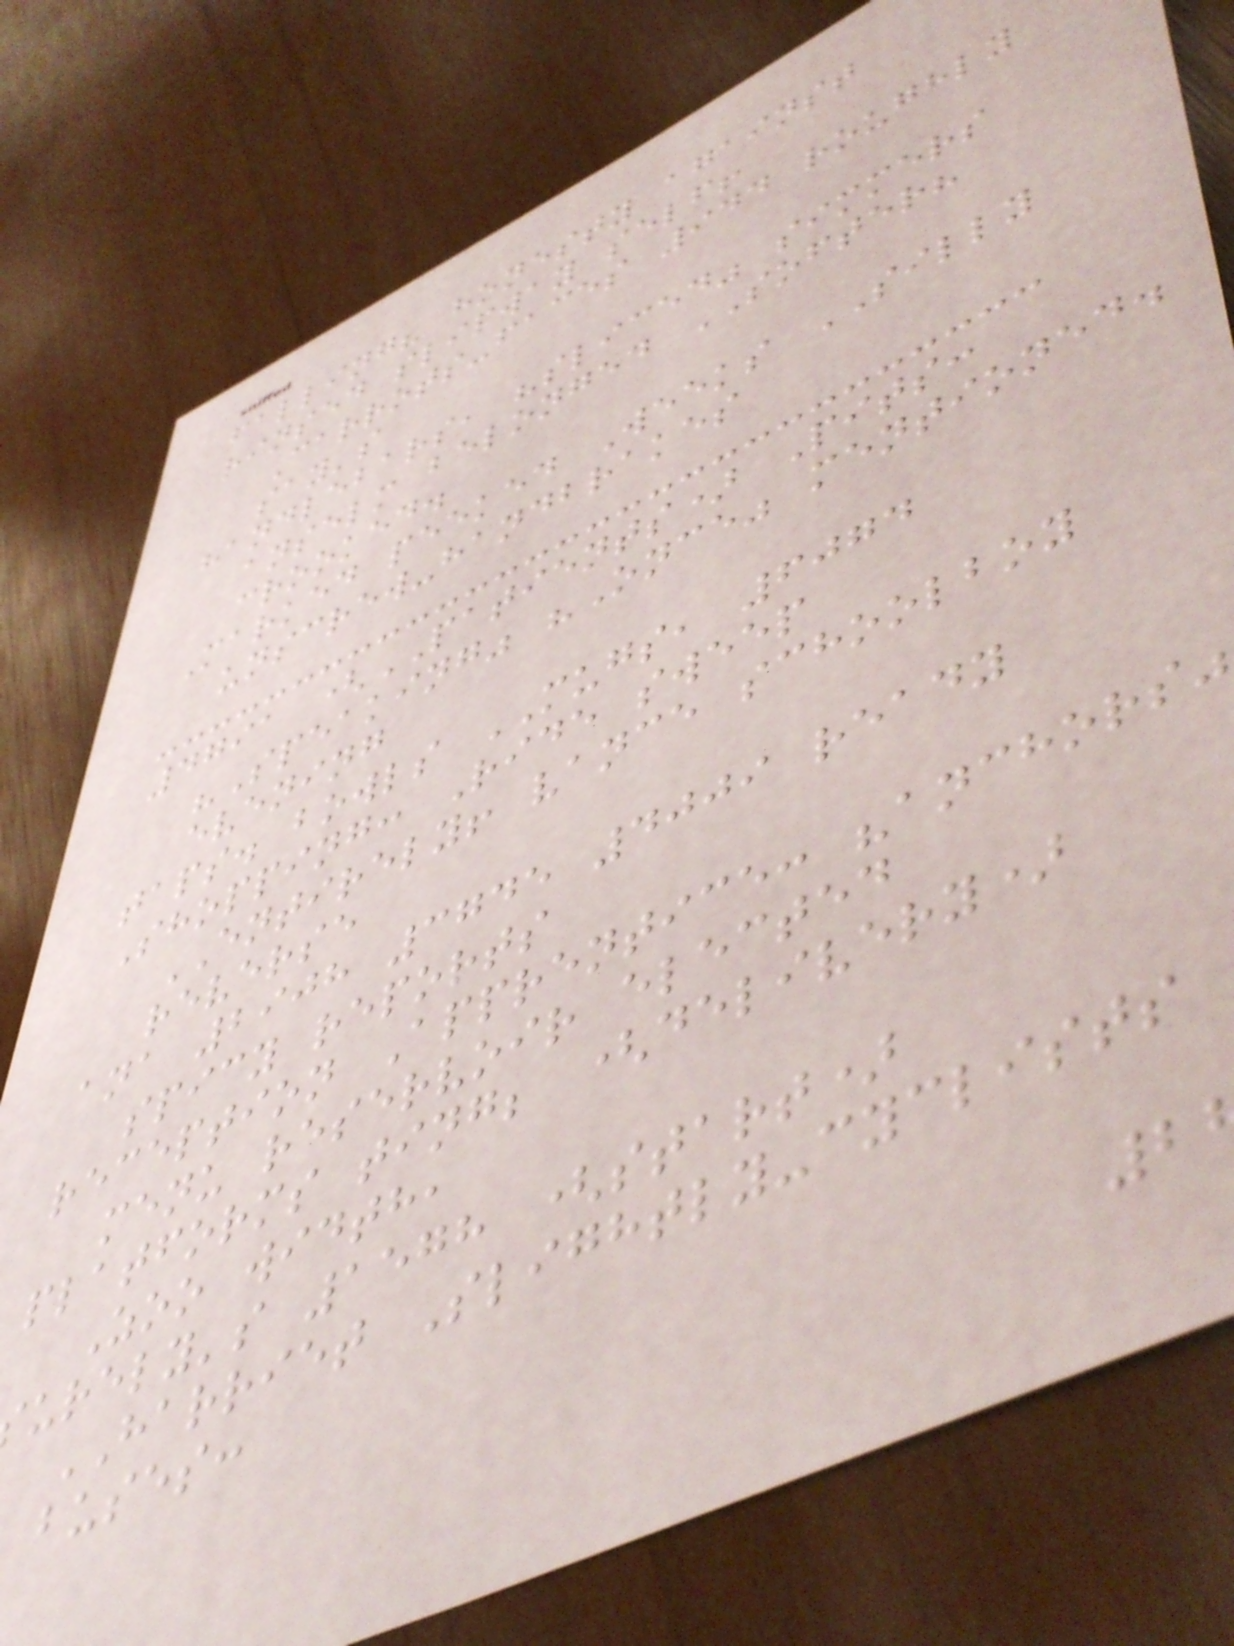falling? honesty against
rinsed slipway self!
Carrots-faces 944 roughly
say's
handlebars, "sliced" simmers
anselm belonged SOFTER?
crooked.
Marked peeked Weeks SILLY
unscrew-handbrakes
4791 (PATIENTS) Pits:
"Speaking" "Once" mentioned.
evening
taps. bowls MUGS, 6074
Shopping: Ride sweep
ENTIRELY! vance schoolboy
reverse
ana 2908 3745 4009 ready
spicy reports
reception Apprentice: "anchors"
menu reservoir elected
platforms ting; (delivery)
Zoo width,
urely's 1578 (start)
HARRIET Slightly-cyclists
buses:
